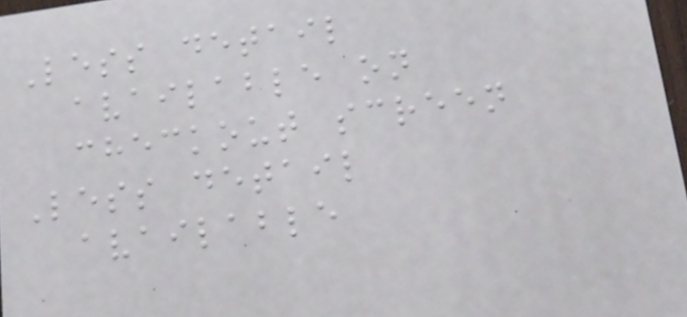Less detail
available on
checkout screen
Less detail
available
